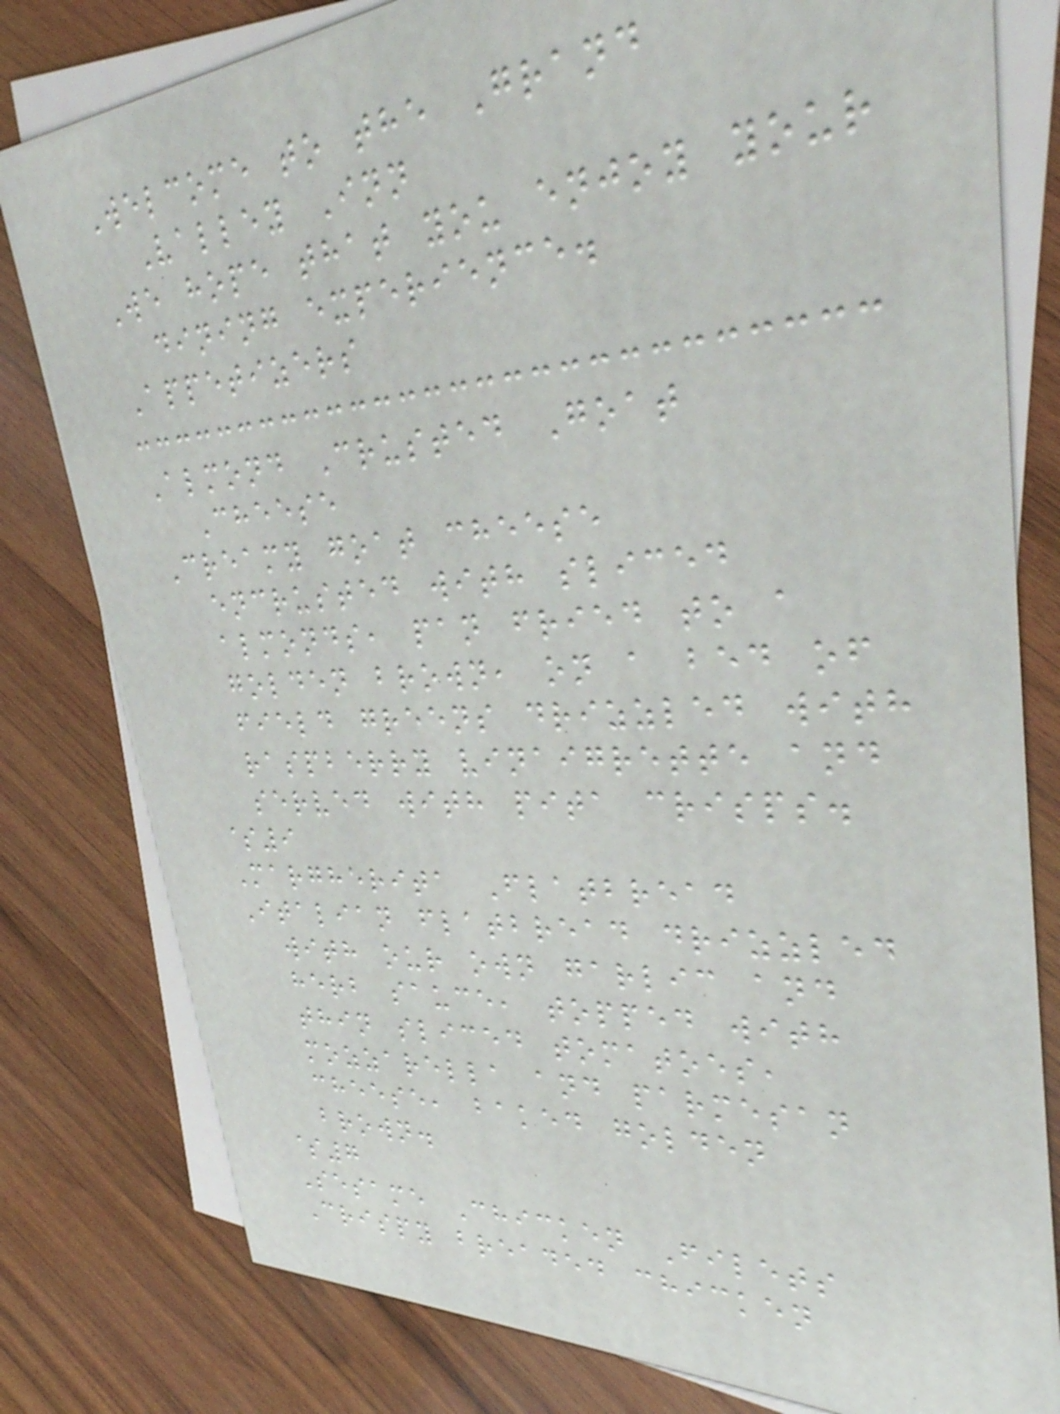Welcome to the Grand
Valley Inn
We hope that you enjoy your
dining experience.
Appetizers
Almond Crusted Goat
Cheese
Creamy goat cheese
encrusted with sliced
almonds, pan fried to a
golden brown, on a bed of
field greens drizzled with
raspberry vinaigrette and
served with pita crisps.
$9
Margherita Flatbread
Italian flatbread drizzled
with our own garlic and
herb sauce, topped with
thin sliced tomatoes,
mozzarella and parmesan
cheese, baked golden
brown.
$7
Sesame Chicken Filets
Crispy breaded chicken
